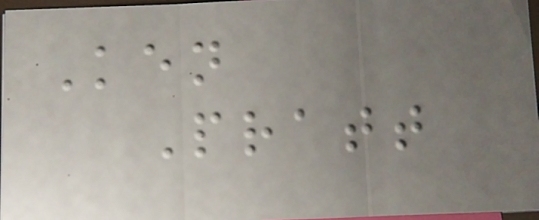Ken
Pratt
